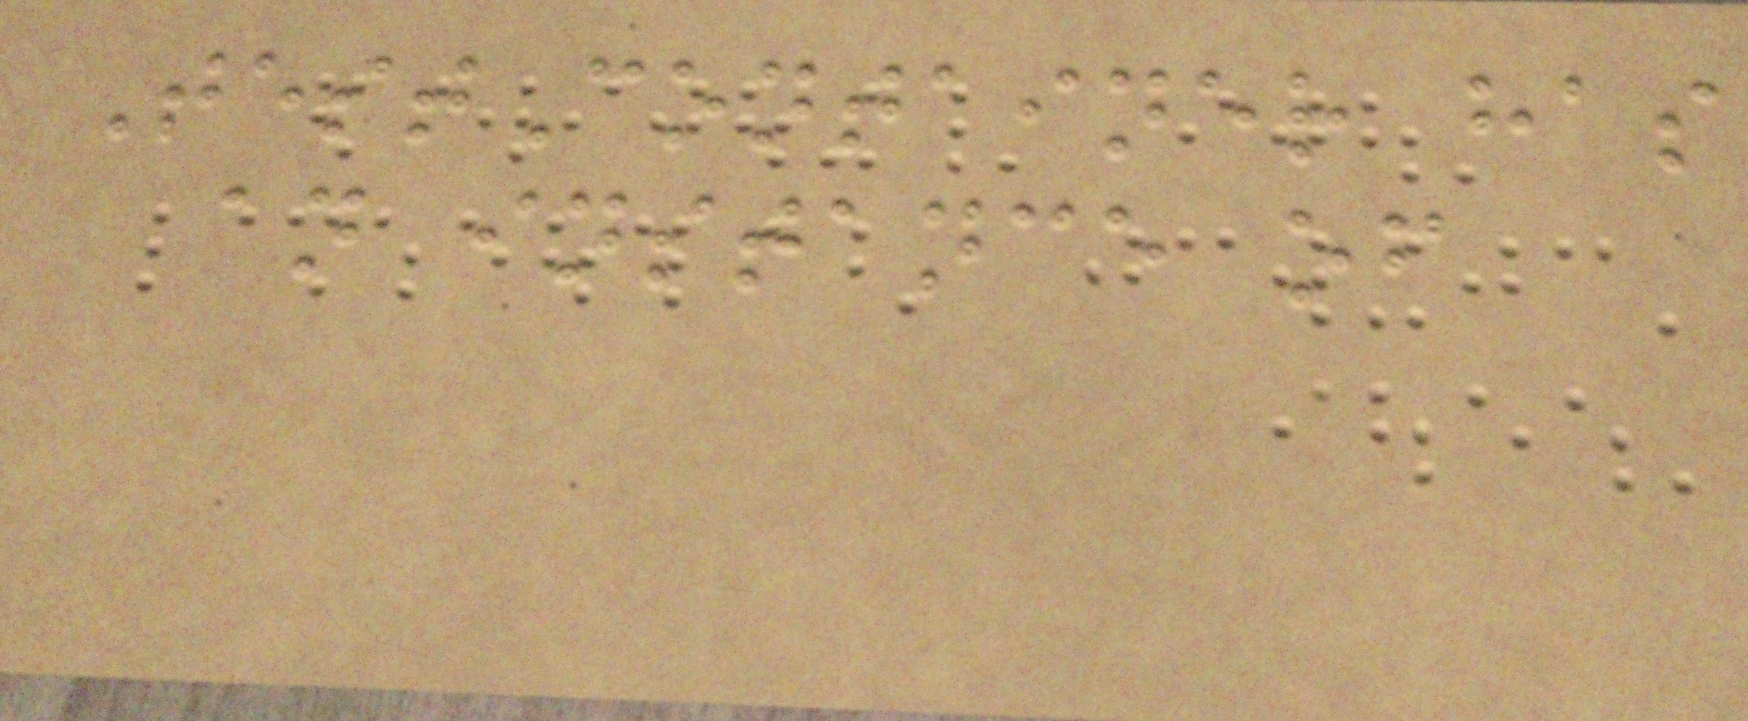TestContainer has
an instance of
